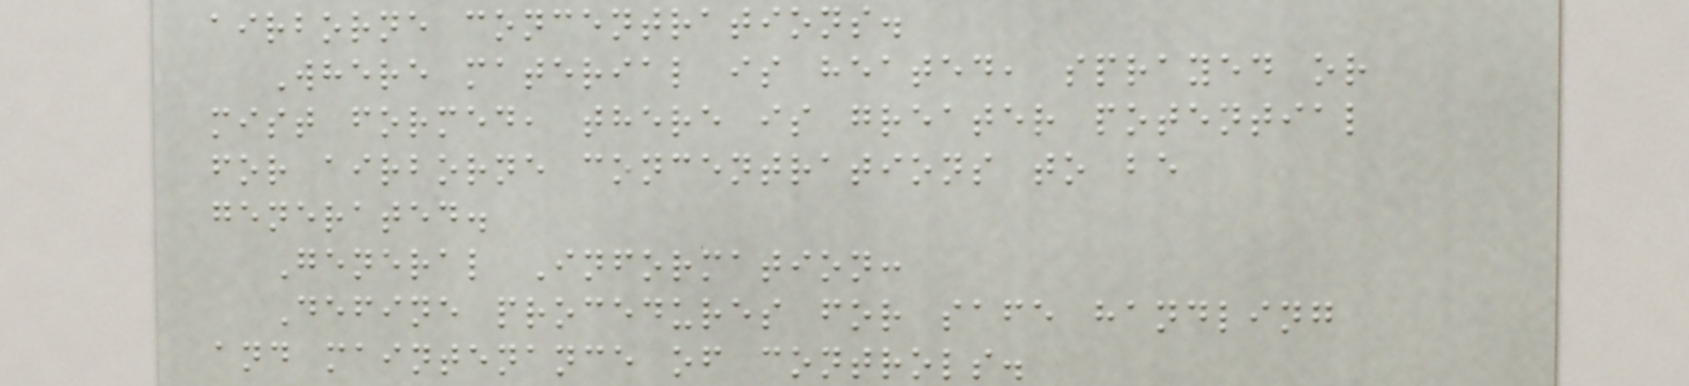airborne concentrations.
Where material is heated, sprayed or
mist formed, there is greater potential
for airborne concentrations to be
generated.
General Information:
Define procedures for safe handling
and maintenance of controls.
